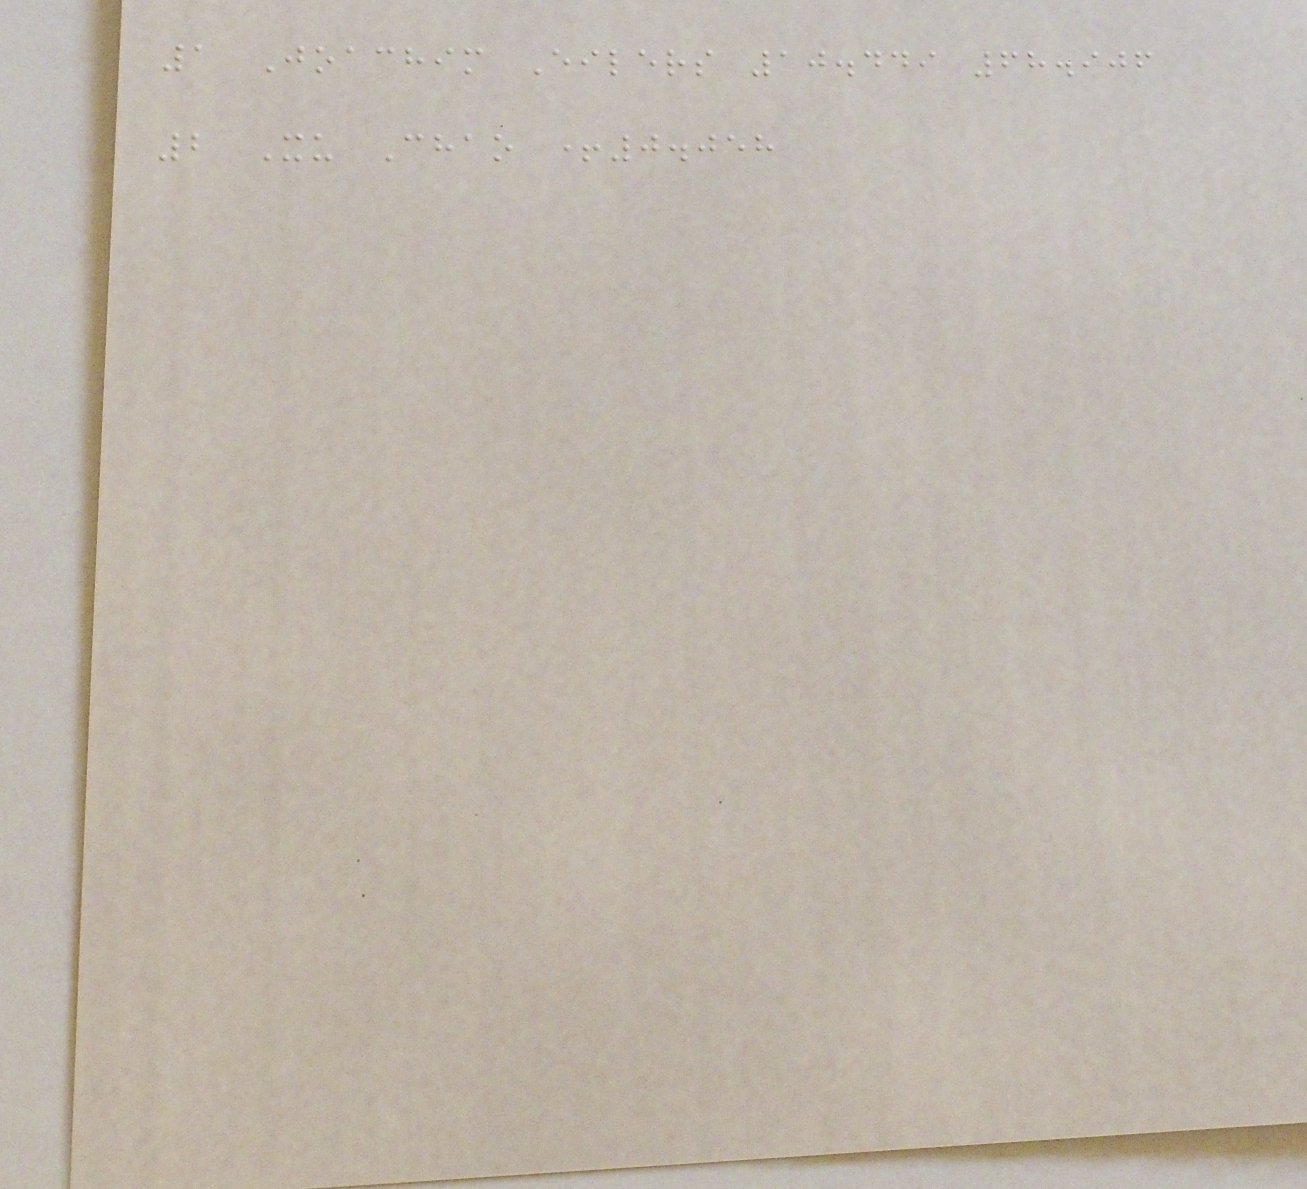1 Joachim Eilers 10.449 68.906
2 Xu Chao +0.058
